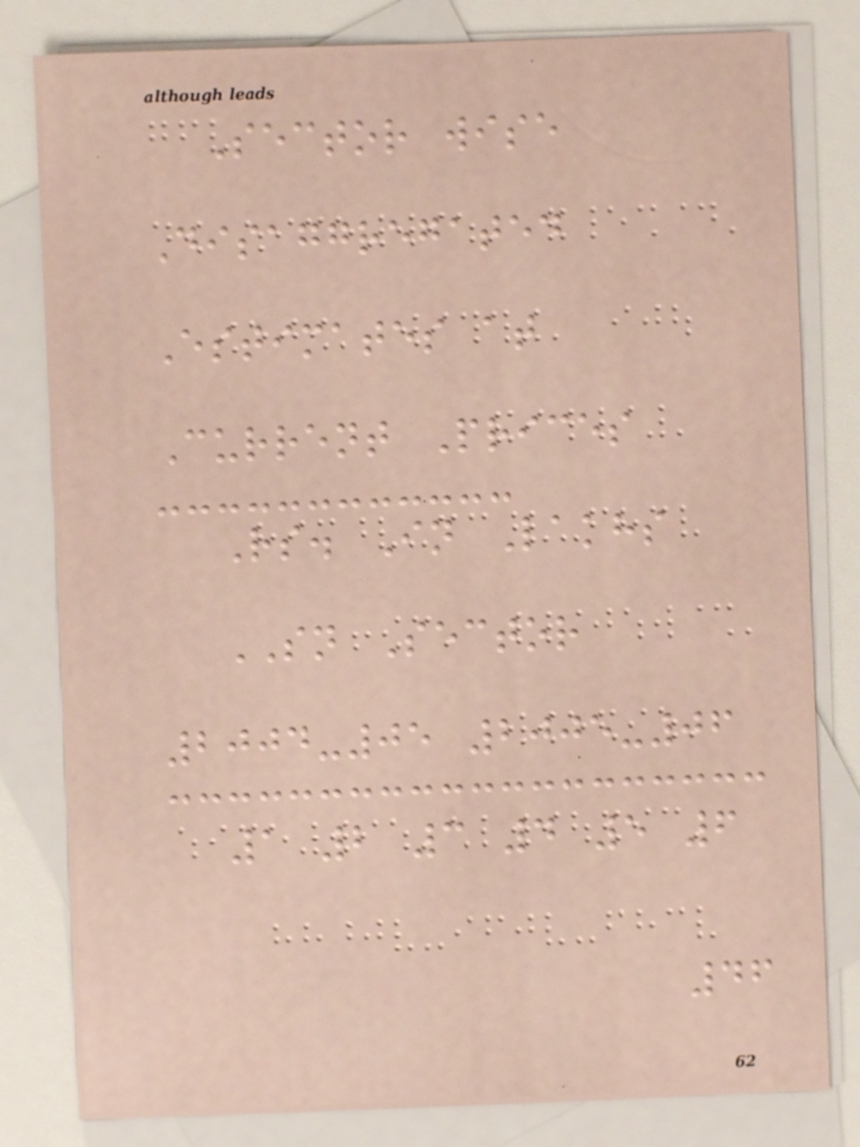Sector wise
Disaggregated
Estimates at
Current Prices
Rs. In Lakhs
SN Sector
2004-05 2005-06
1 2 3 4 5 6
46
